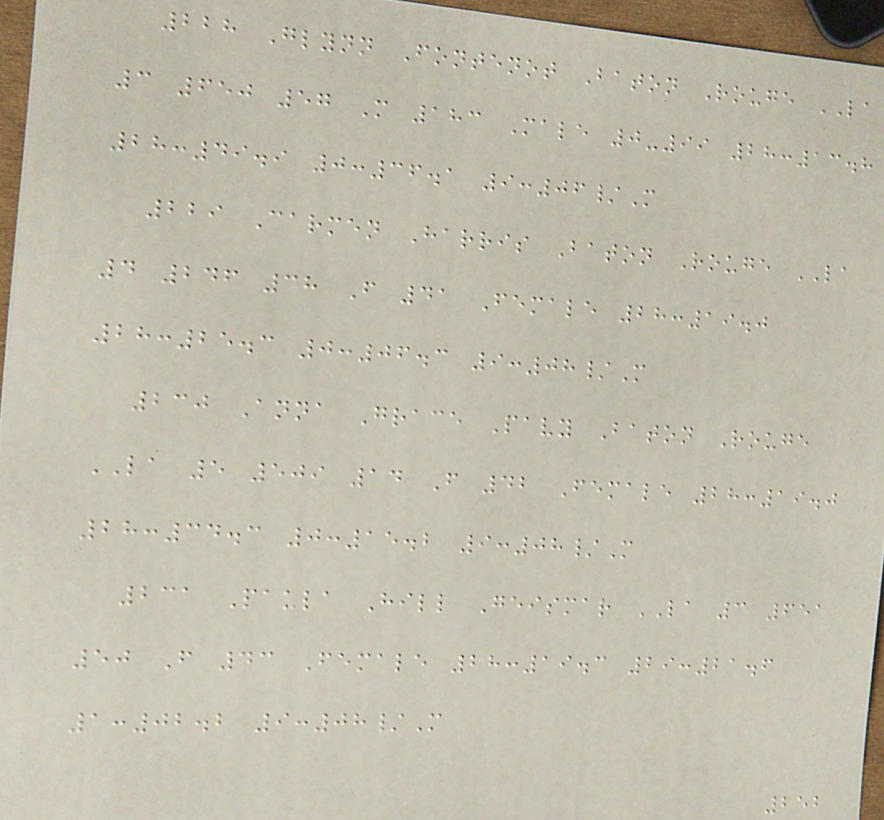228 Glynn Fontenot Baton Rouge LA
3 650 57 M 183 Male 0-99 28:13.8
28:49.9 0:36.1 9:06/M
229 Carmen Harris Baton Rouge LA
4 246 38 F 41 Female 28:19.0
28:25.3 0:06.3 9:08/M
230 Anna Grace Pavy Baton Rouge
LA 5 509 14 F 42 Female 28:19.0
28:34.3 0:15.2 9:08/M
231 Paula Hill Geismar LA 3 651
50 F 43 Female 28:19.3 29:21.6
1:02.2 9:08/M
252
